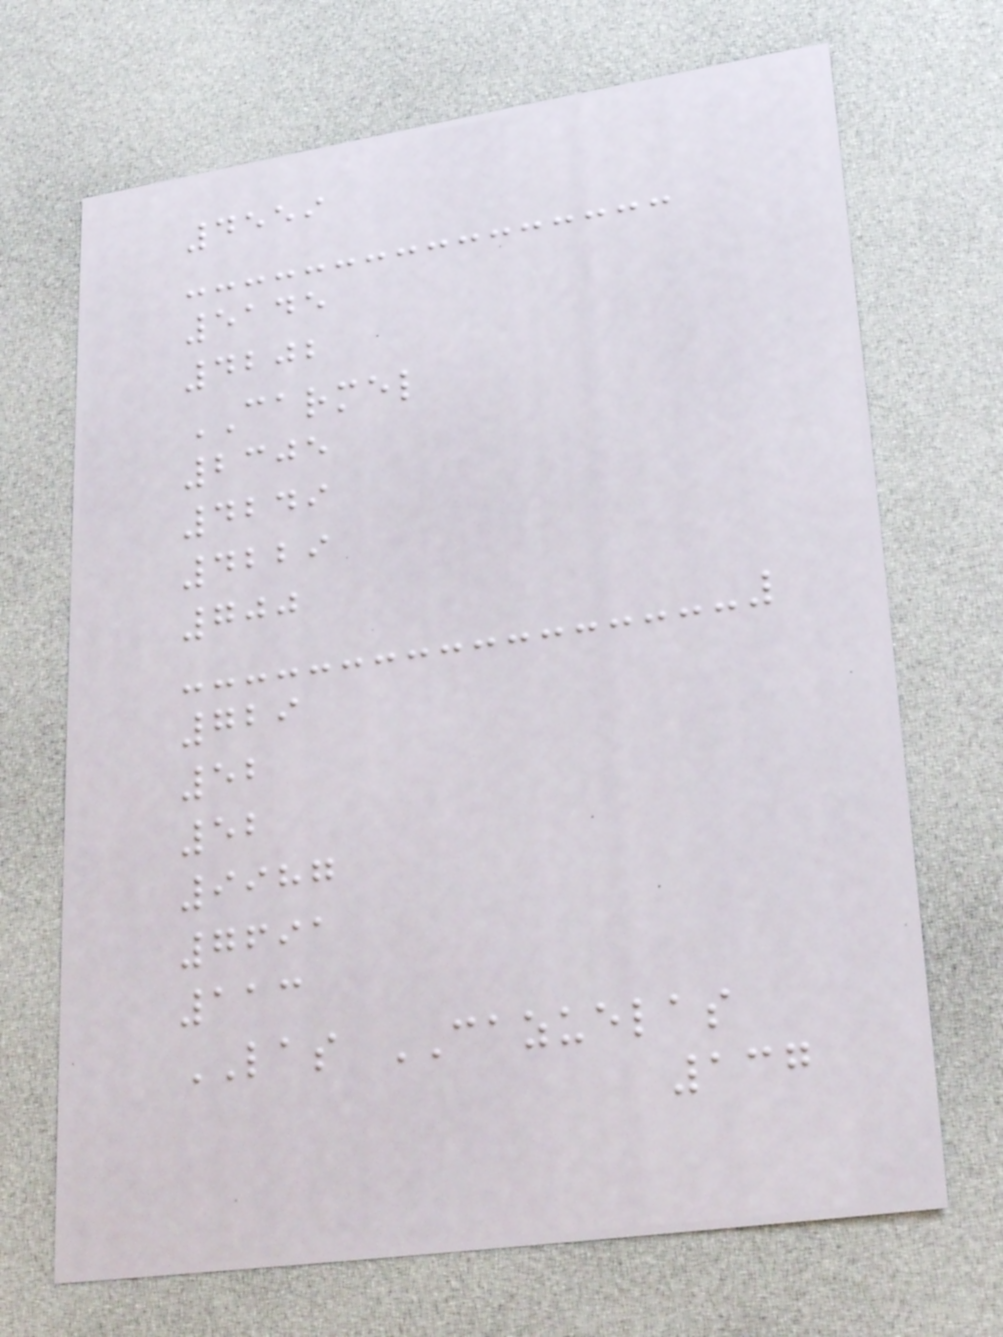4559
5145
4202
CARMEL
2305
4249
4229
700
729
52
52
9987
7691
113
LAS CAZUELAS
137
